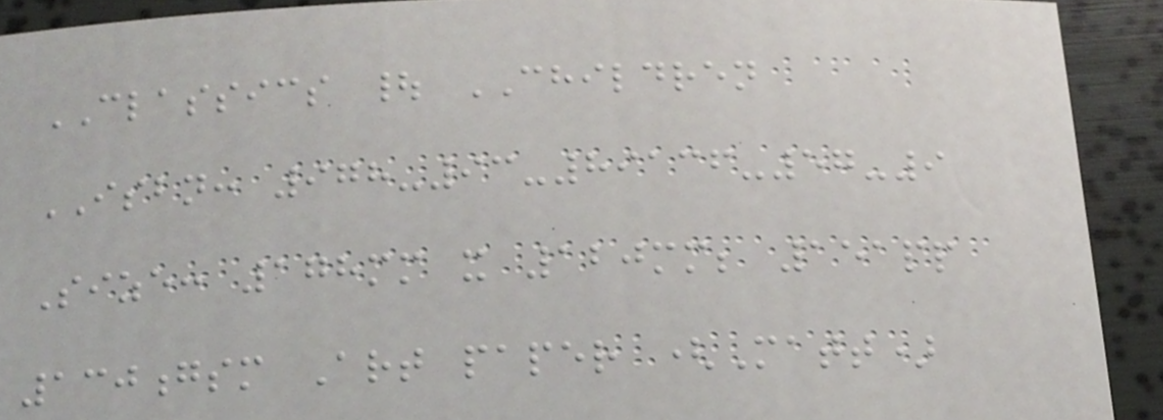CLASSICS | CHILDREN
ISBN: 978-93-89136-57-9
Size: 178mm x 120mm; 151pp
130gsm Art paper (Matt)
